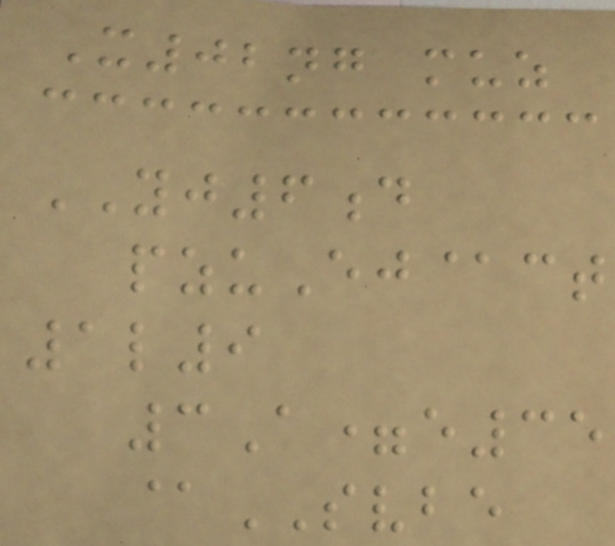X02ng muz
YJ6d
pzuEj@ct
1l9
3A=e35
@SVBE
